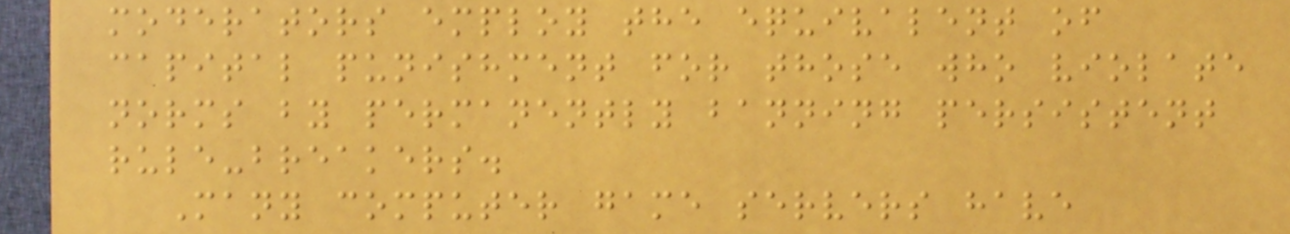moderators employ the equivalent of
capital punishment for those who violate
norms by permanently banning persistent
rule-breakers.
Many computer game servers have
